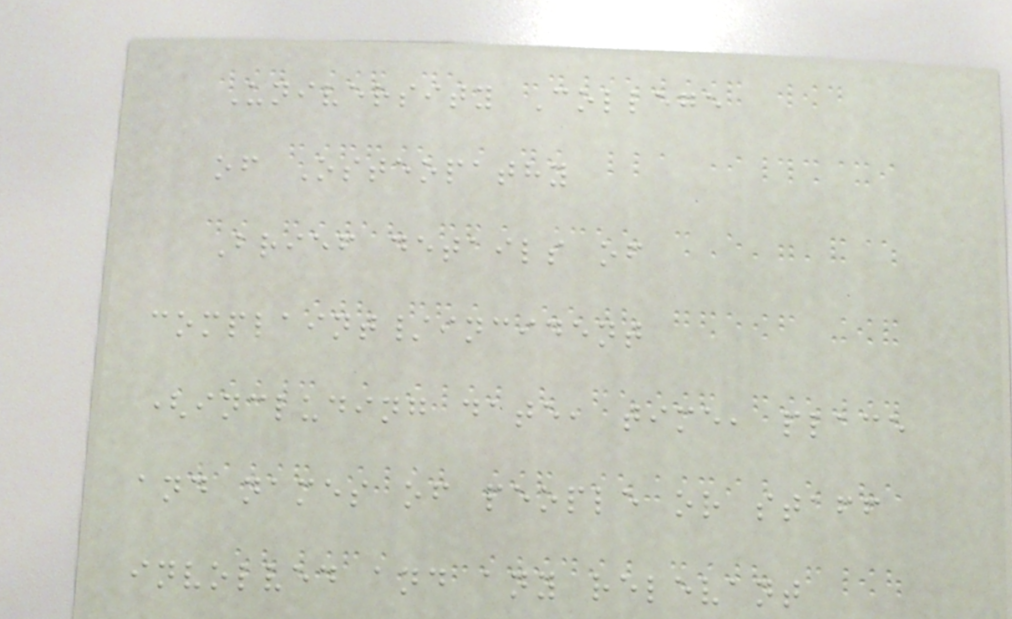University College
of Osteopathy
Brief details of
complaint/incident
(including date, time, place
and names of people or staff
involved and any relevant
